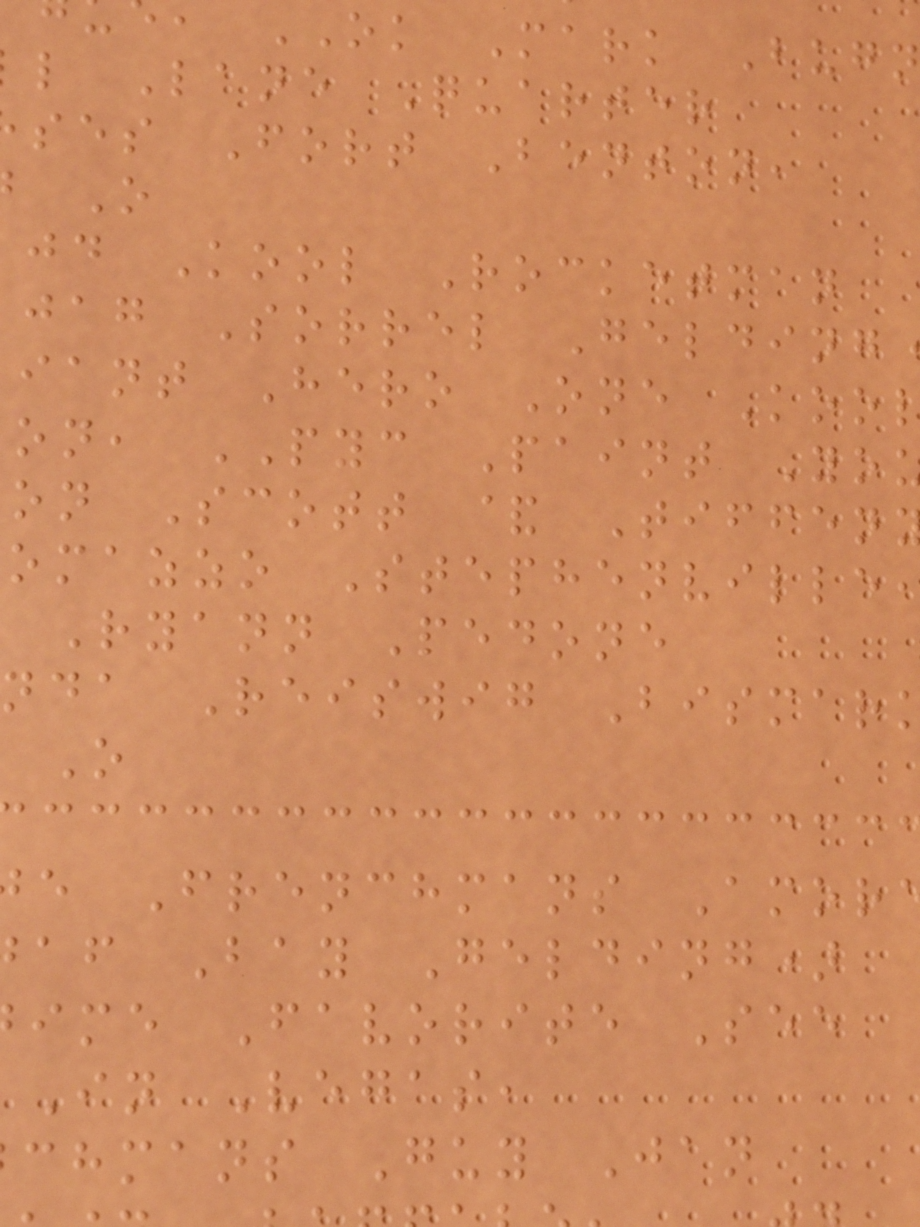OK Mark Bugn
l Lane Quarter
ses Fort Benton,
jd Kool Rocketman
jag Sorrel Gelding
iant Hero One Koo
on, PYC Paint Yo
on Scott & Tiffen
omazzo Stephenville
Ryann Pedone
nda Reiswig Bismar
e Frenchmans Amor
af Bay Gelding)
ime Favorite See
In Vegas,
chmans Guy Jan
